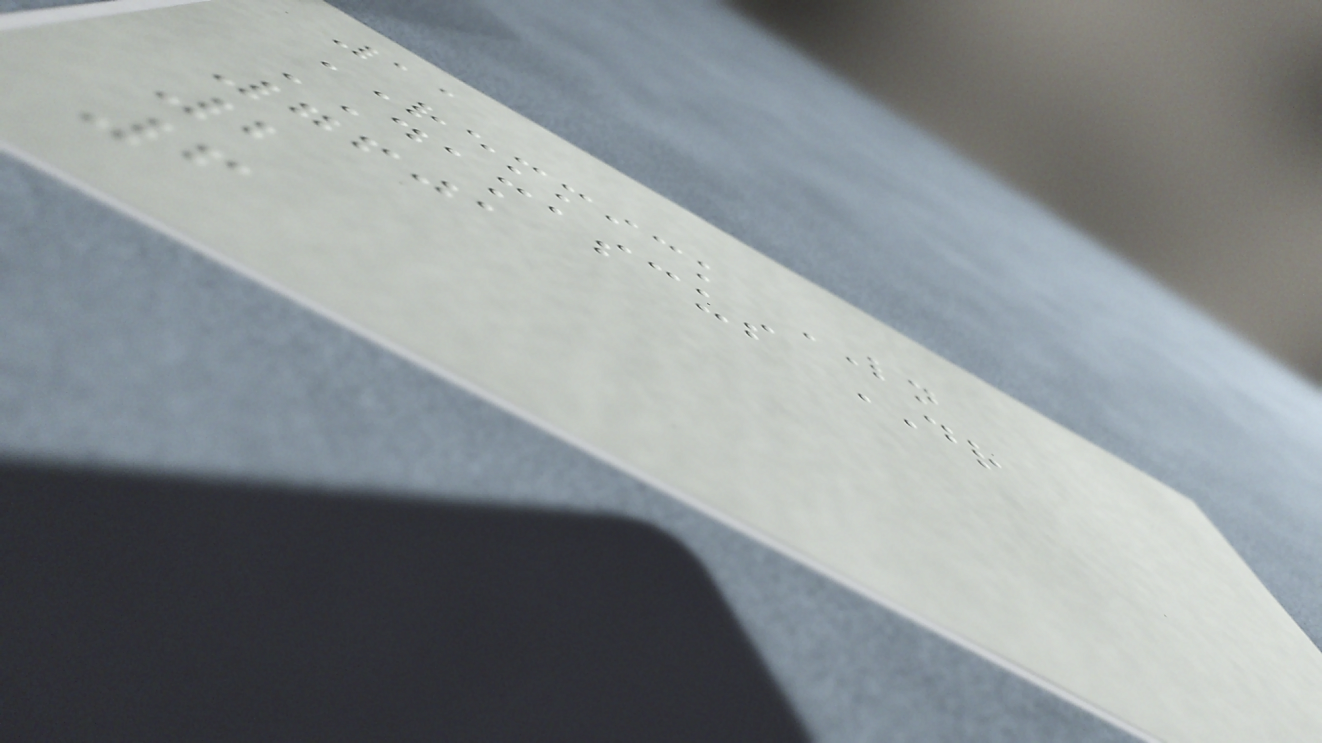11
REMMICK LN
DAMASCUS DR
7601
2
6
